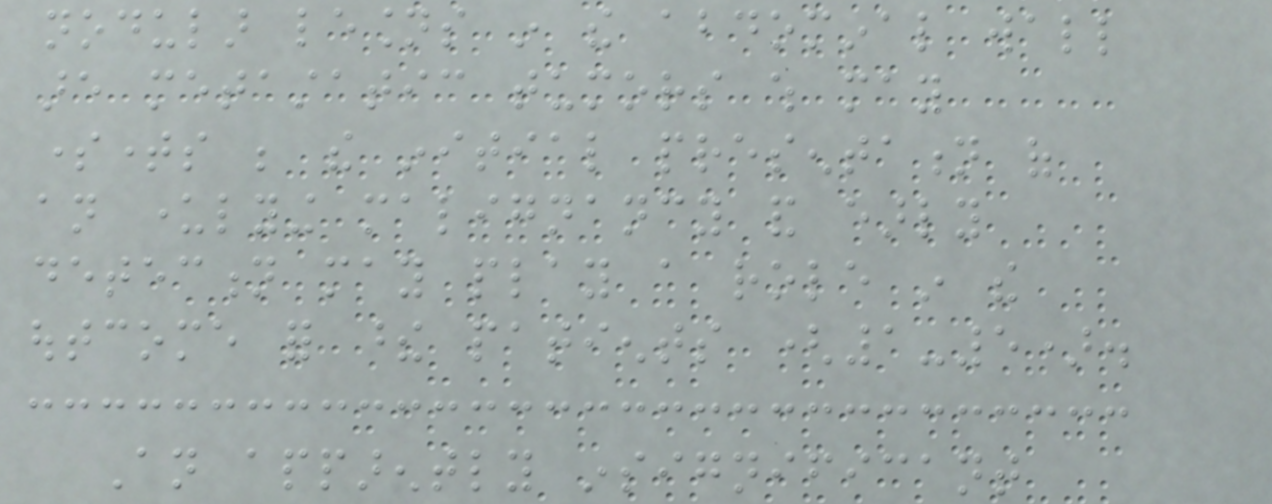nodular lesions in the abdominal wall
are metastatic tumors which may
sometimes be the initial presentation of
an underlying malignancy and early
detection may play a role in the
outcome for these patients (1-5).
An apparently insignificant
